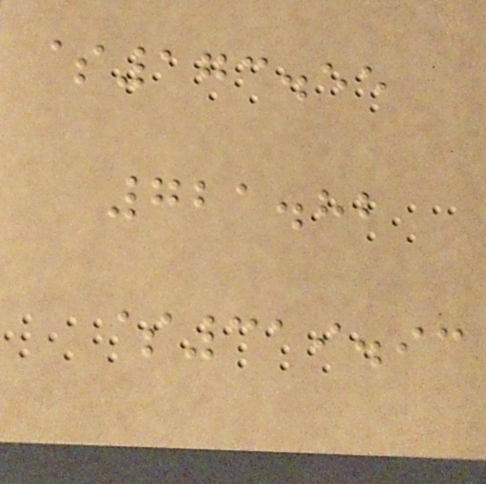$173.55
721.82
$319.93
